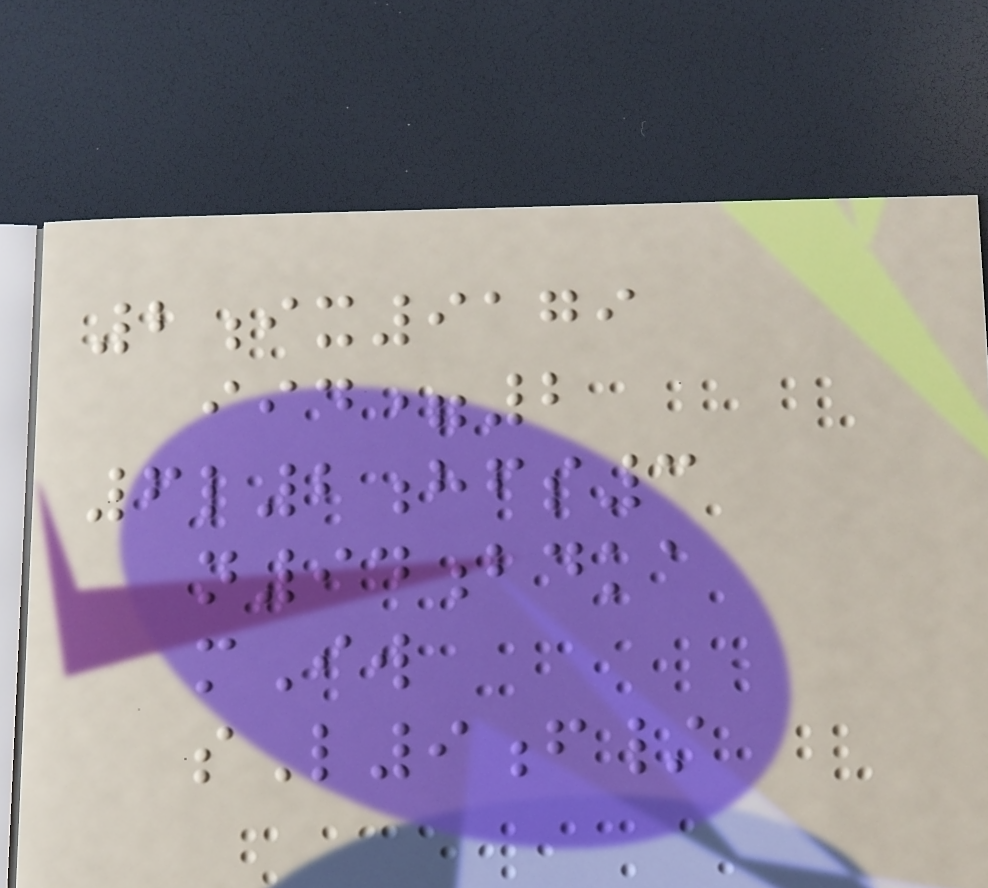2ix9179
iid=2
6l2hfs3
n94bdka
mIw
sL9f/
